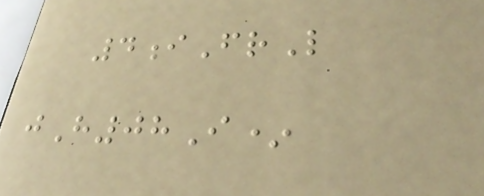4iFrL
jH08I*
